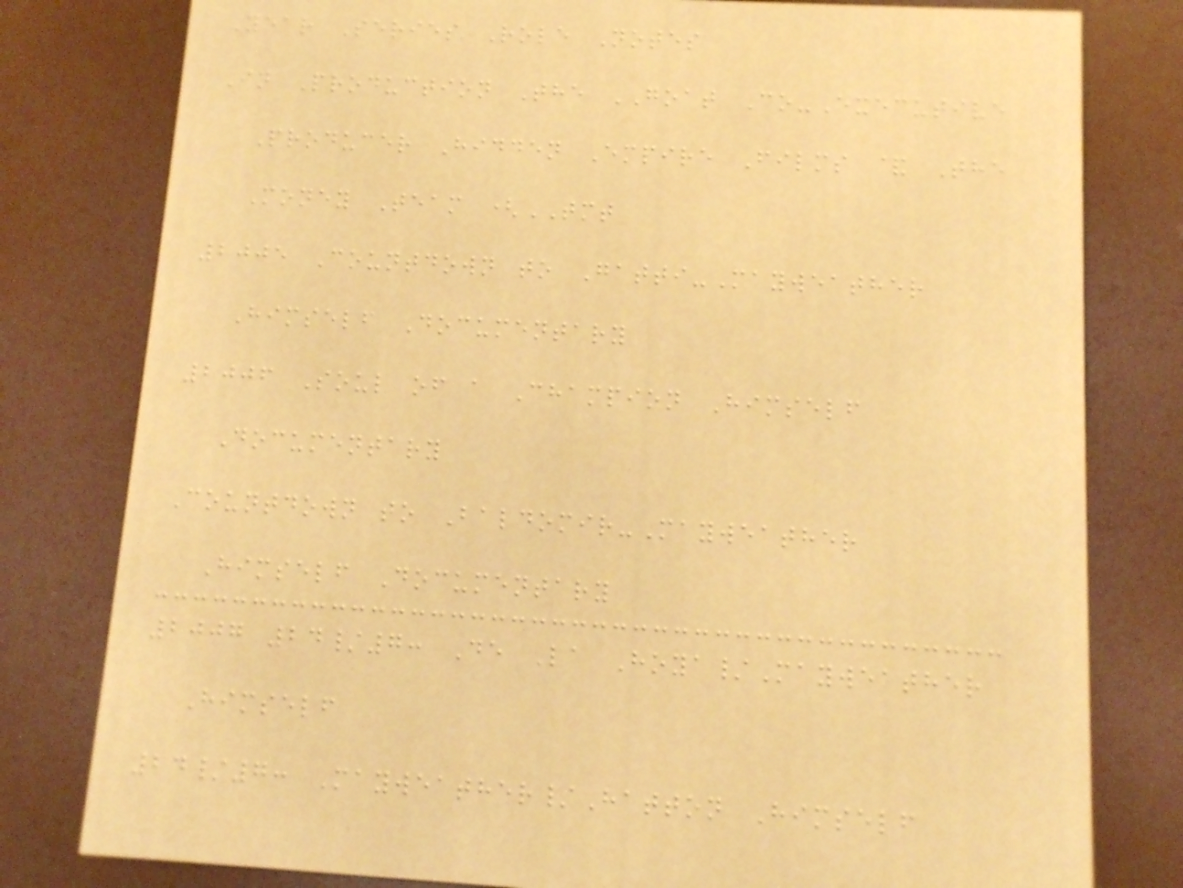Year Series Role Notes
In Production The GOAT Co-Executive
Producer Hidden Empire Films & The
Money Team (TMT
2005 Countdown to Gatti-Mayweather
Himself Documentary
2006 Soul of a Champion Himself
Documentary
Countdown to Baldomir-Mayweather
Himself Documentary
2007 24/7: De La Hoya/Mayweather
Himself
24/7: Mayweather/Hatton Himself
